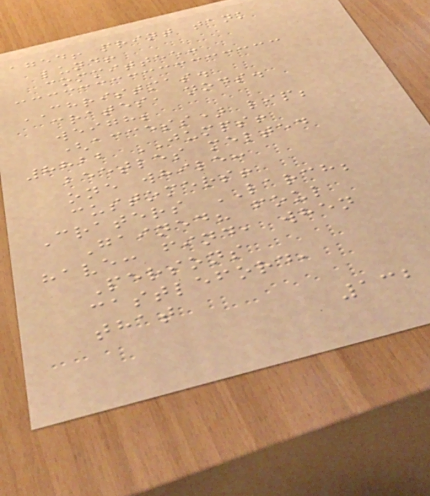aged! print tank
lund!
committee:
CHRISTMAS.
crates, nods.
weigh;
(access) lip;
8822 JUMPS!
beetles melted
one while:
customers!
Craters LARCH;
Gained? foul
have: find, when
Persons
castleford,
that
132
